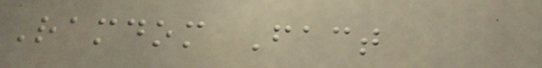Ramdom Fact
